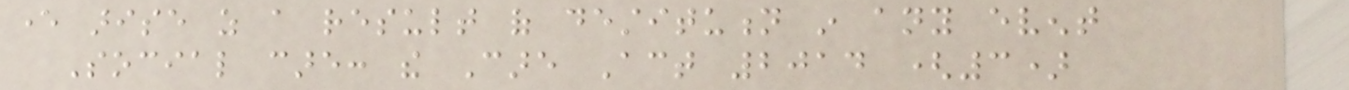ever arise as a result of destitution in any event
Social care: the Care Act 2014 (3)
